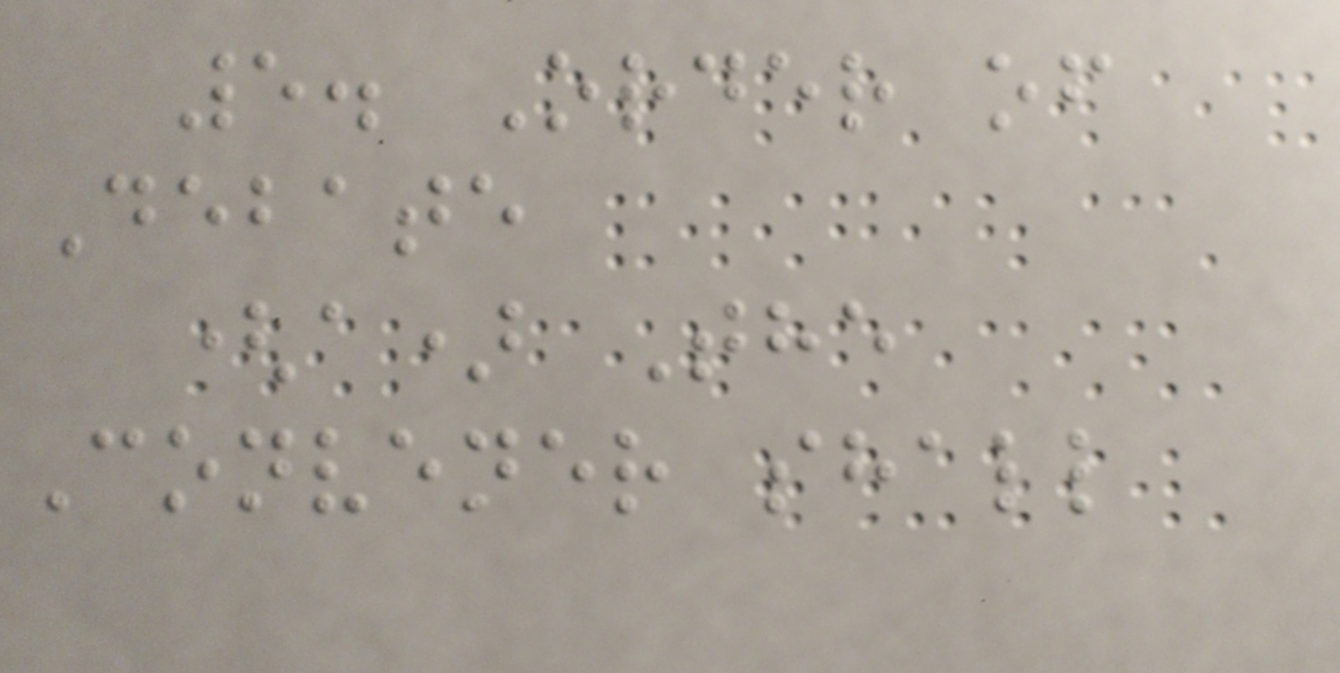5. Order of
Debate
(a) The
Convener shall
